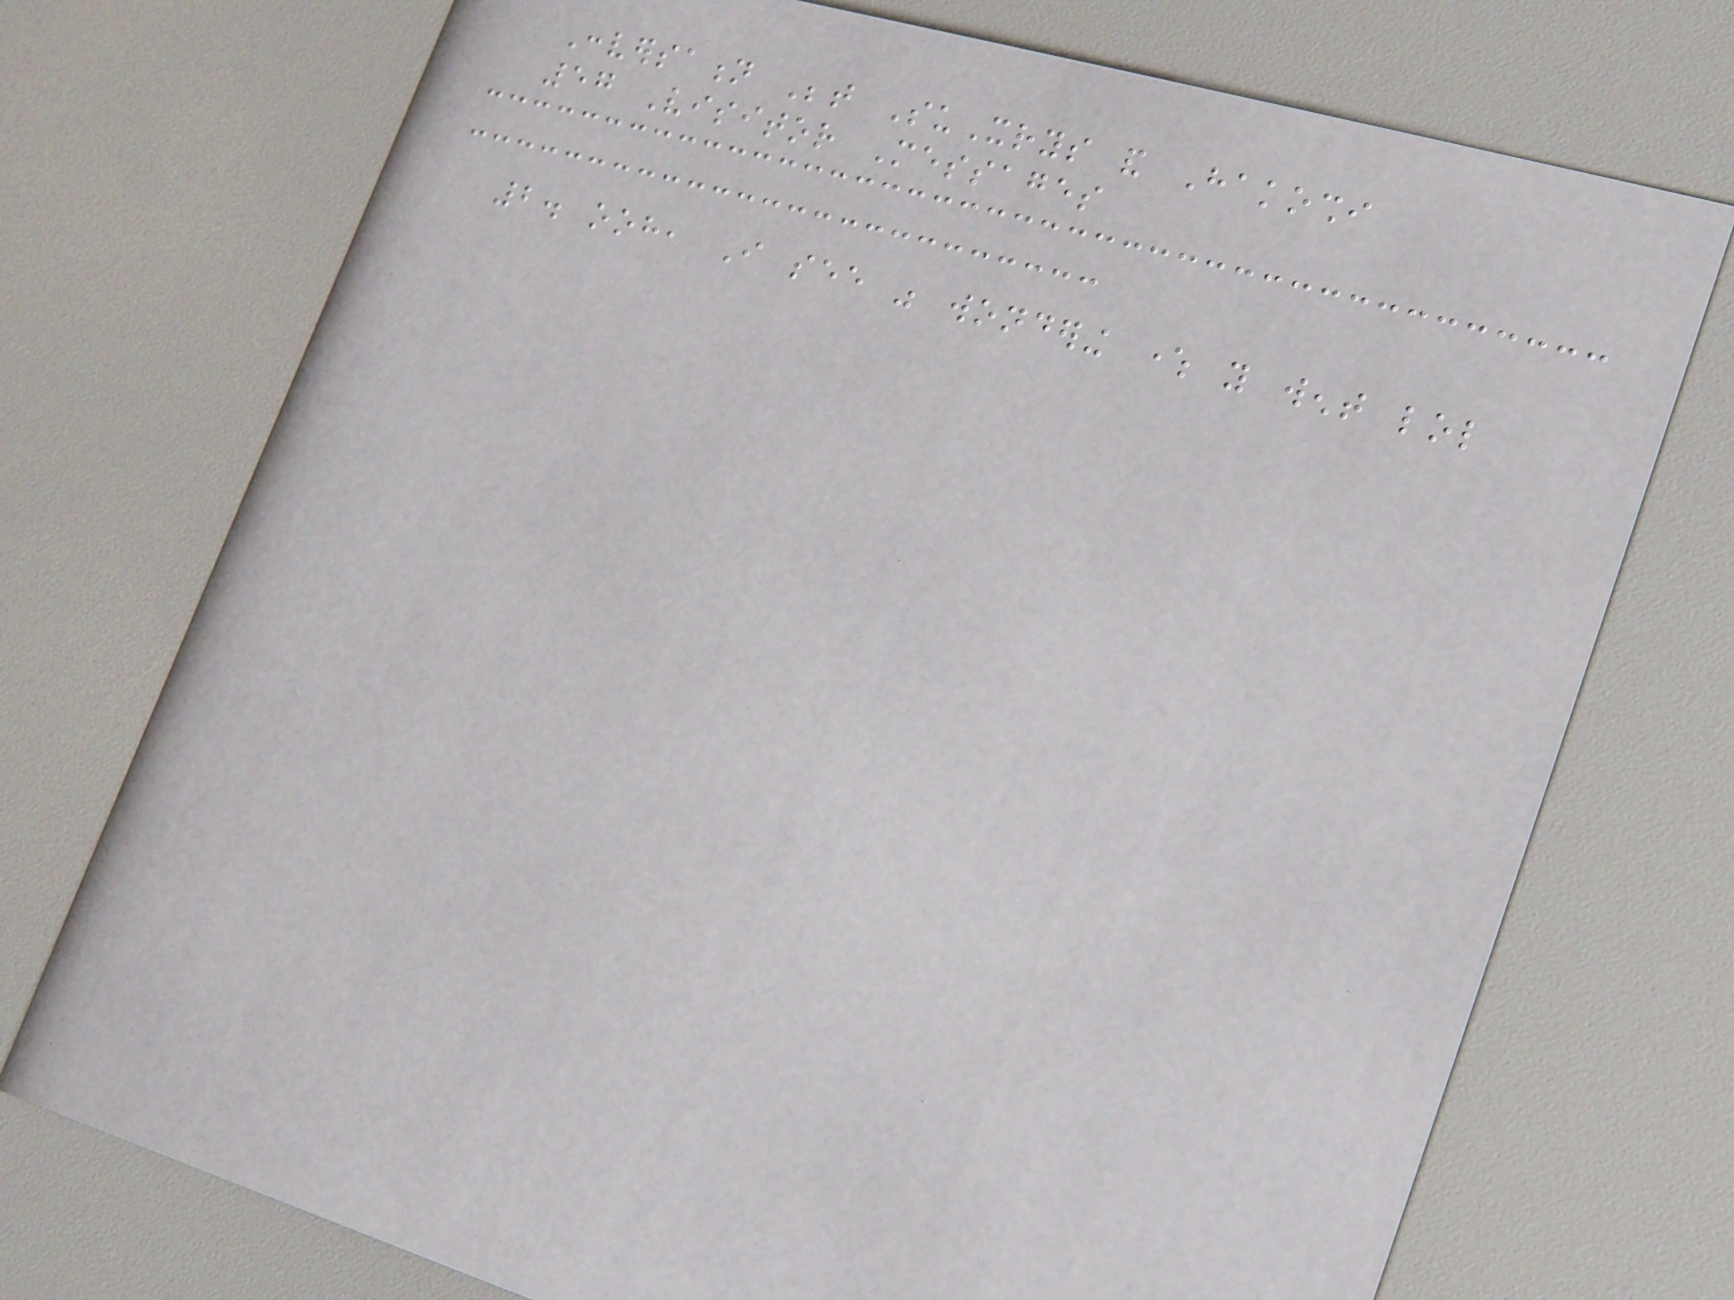Conversation Between SuXrys and Hakoshi
57 Visitor Messages
2. ooh, I see was wondering where you went lol
